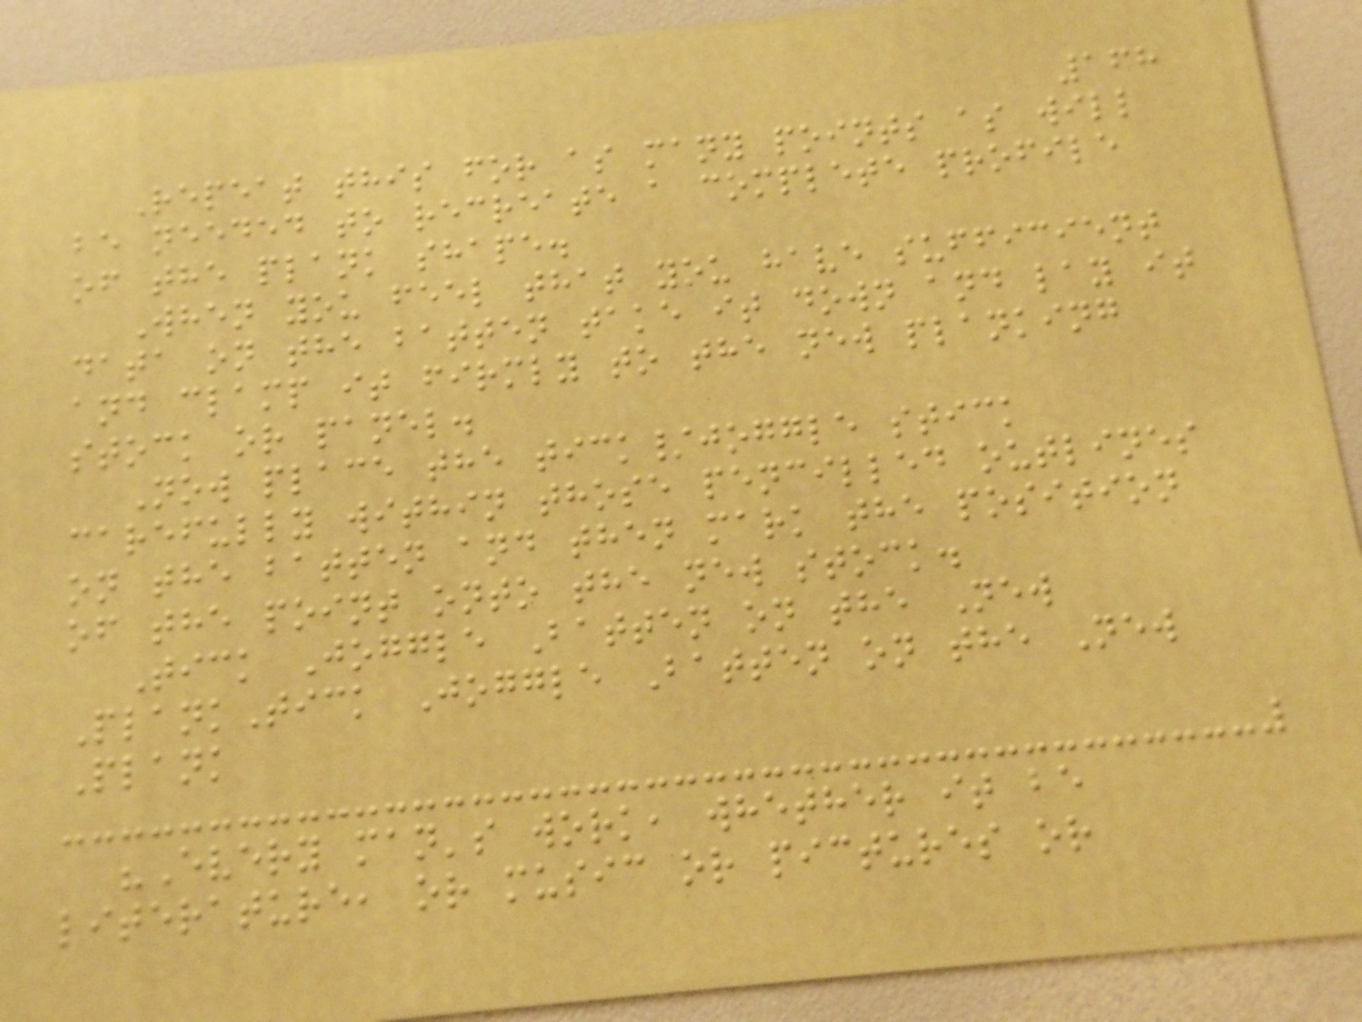168
Repeat this for as many points as will
be needed to recreate a complete profile
of the plank shape.
When you feel that you have sufficient
data on the batten take it down and lay it
and clamp it firmly to the new planking
stock or panel.
Now place the tick/joggle stick
carefully within those pencilled outlines
on the batten and then mark the position
of the point onto the new stock.
Tick Joggle Batten on the New
PlankTick Joggle Batten on the New
Plank
"Every man's work, whether it be
literature, or music or pictures or
